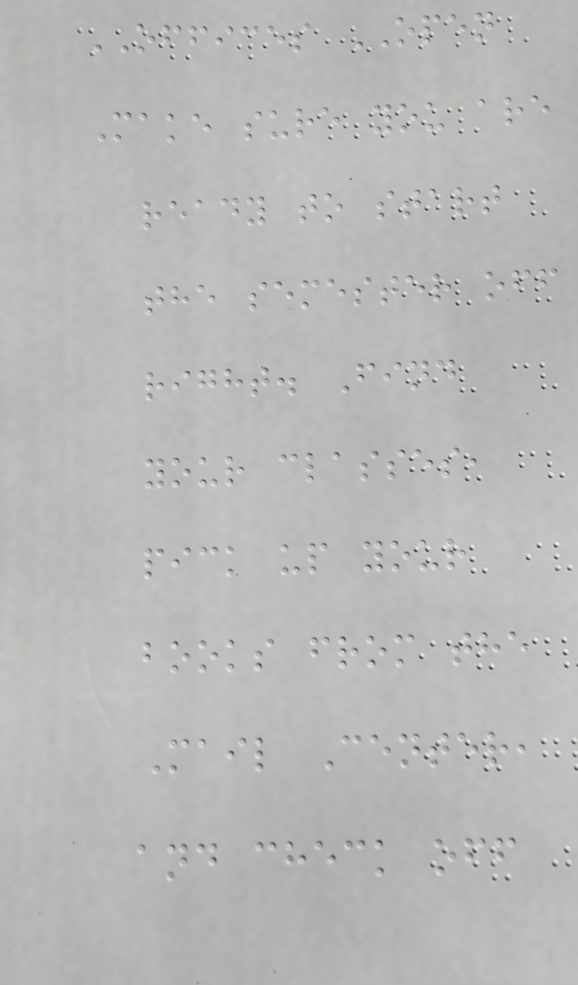OFFICES OPEN
Make sure you are
ready to start
the semester off
right. Find
your classes,
pick up your
books from the
Mail Center,
and check off
